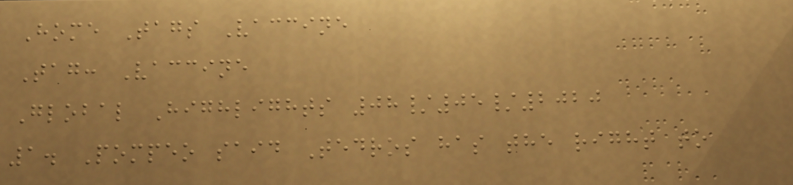Home Tags Vaccine
Tag: Vaccine
Global Highlights 08/05/2020
1. Pompeo said Tedros has the right to
